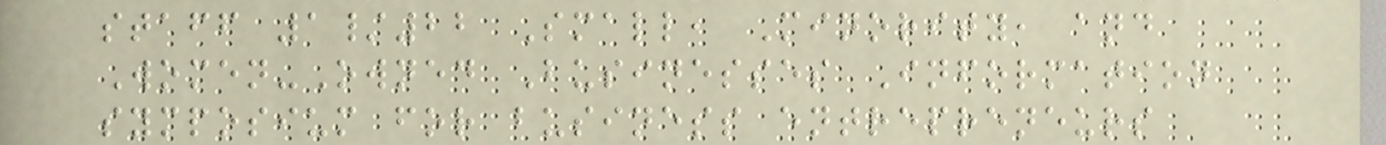staff 1/22 Small, Minority, and
Women-Owned Businesses Information
symposium for business entrepreneurs
